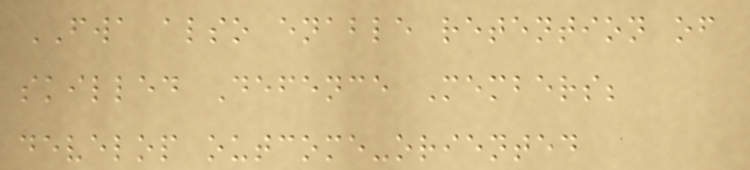FWA also enable retention of
skilled Defence Members;
develop outcome-oriented
